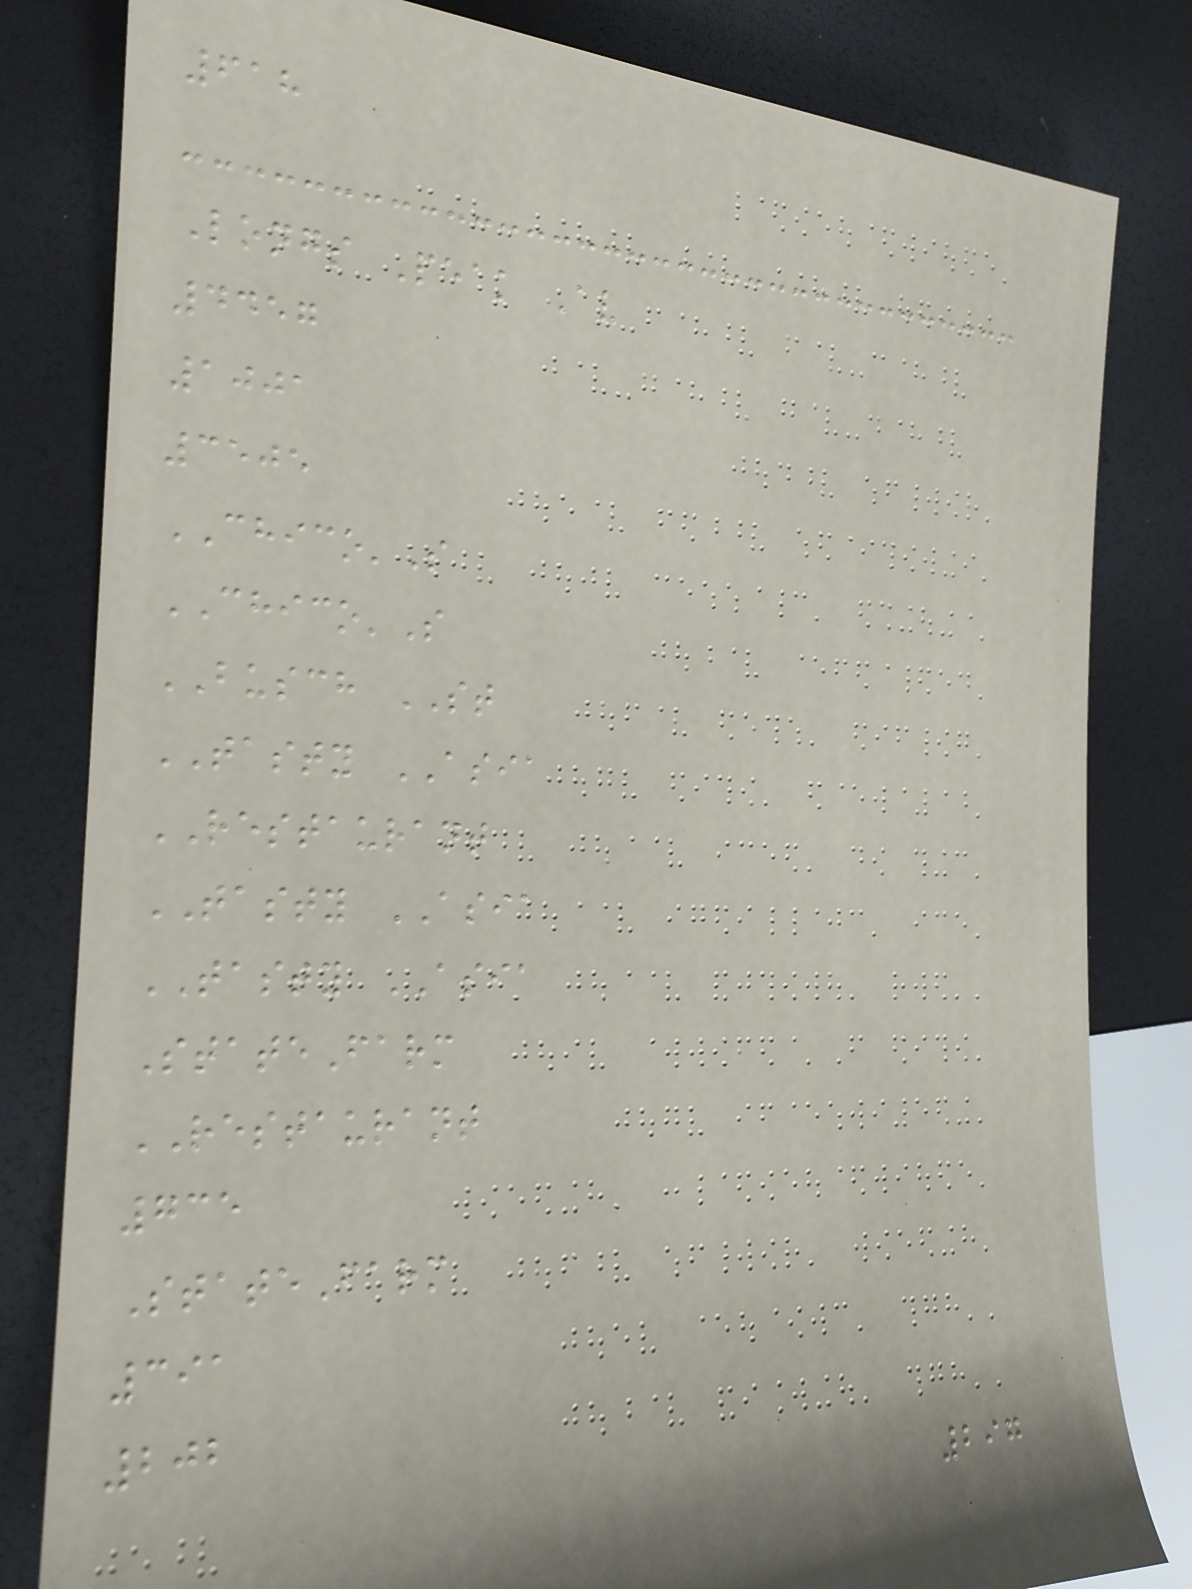618
Longs Peak Av
4457
1001
3505
CHICO'S
CHICO'S
BUSCH ST
TASTY ASIA
RESTAURANT
TASTY ASIA
TASTY ASIA
StateFarm
RESTAURANT
735
StateFarm
391
202
297
